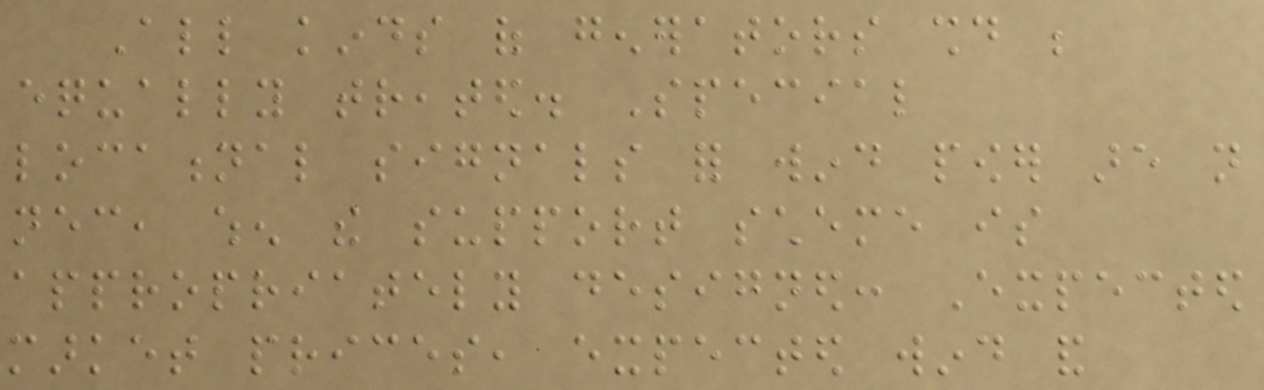All kinds of generators should be
equally treated. Special
locational signals for wind power are not
necessary, when the support scheme is
appropriately designed: Expected
market prices, expected wind and
